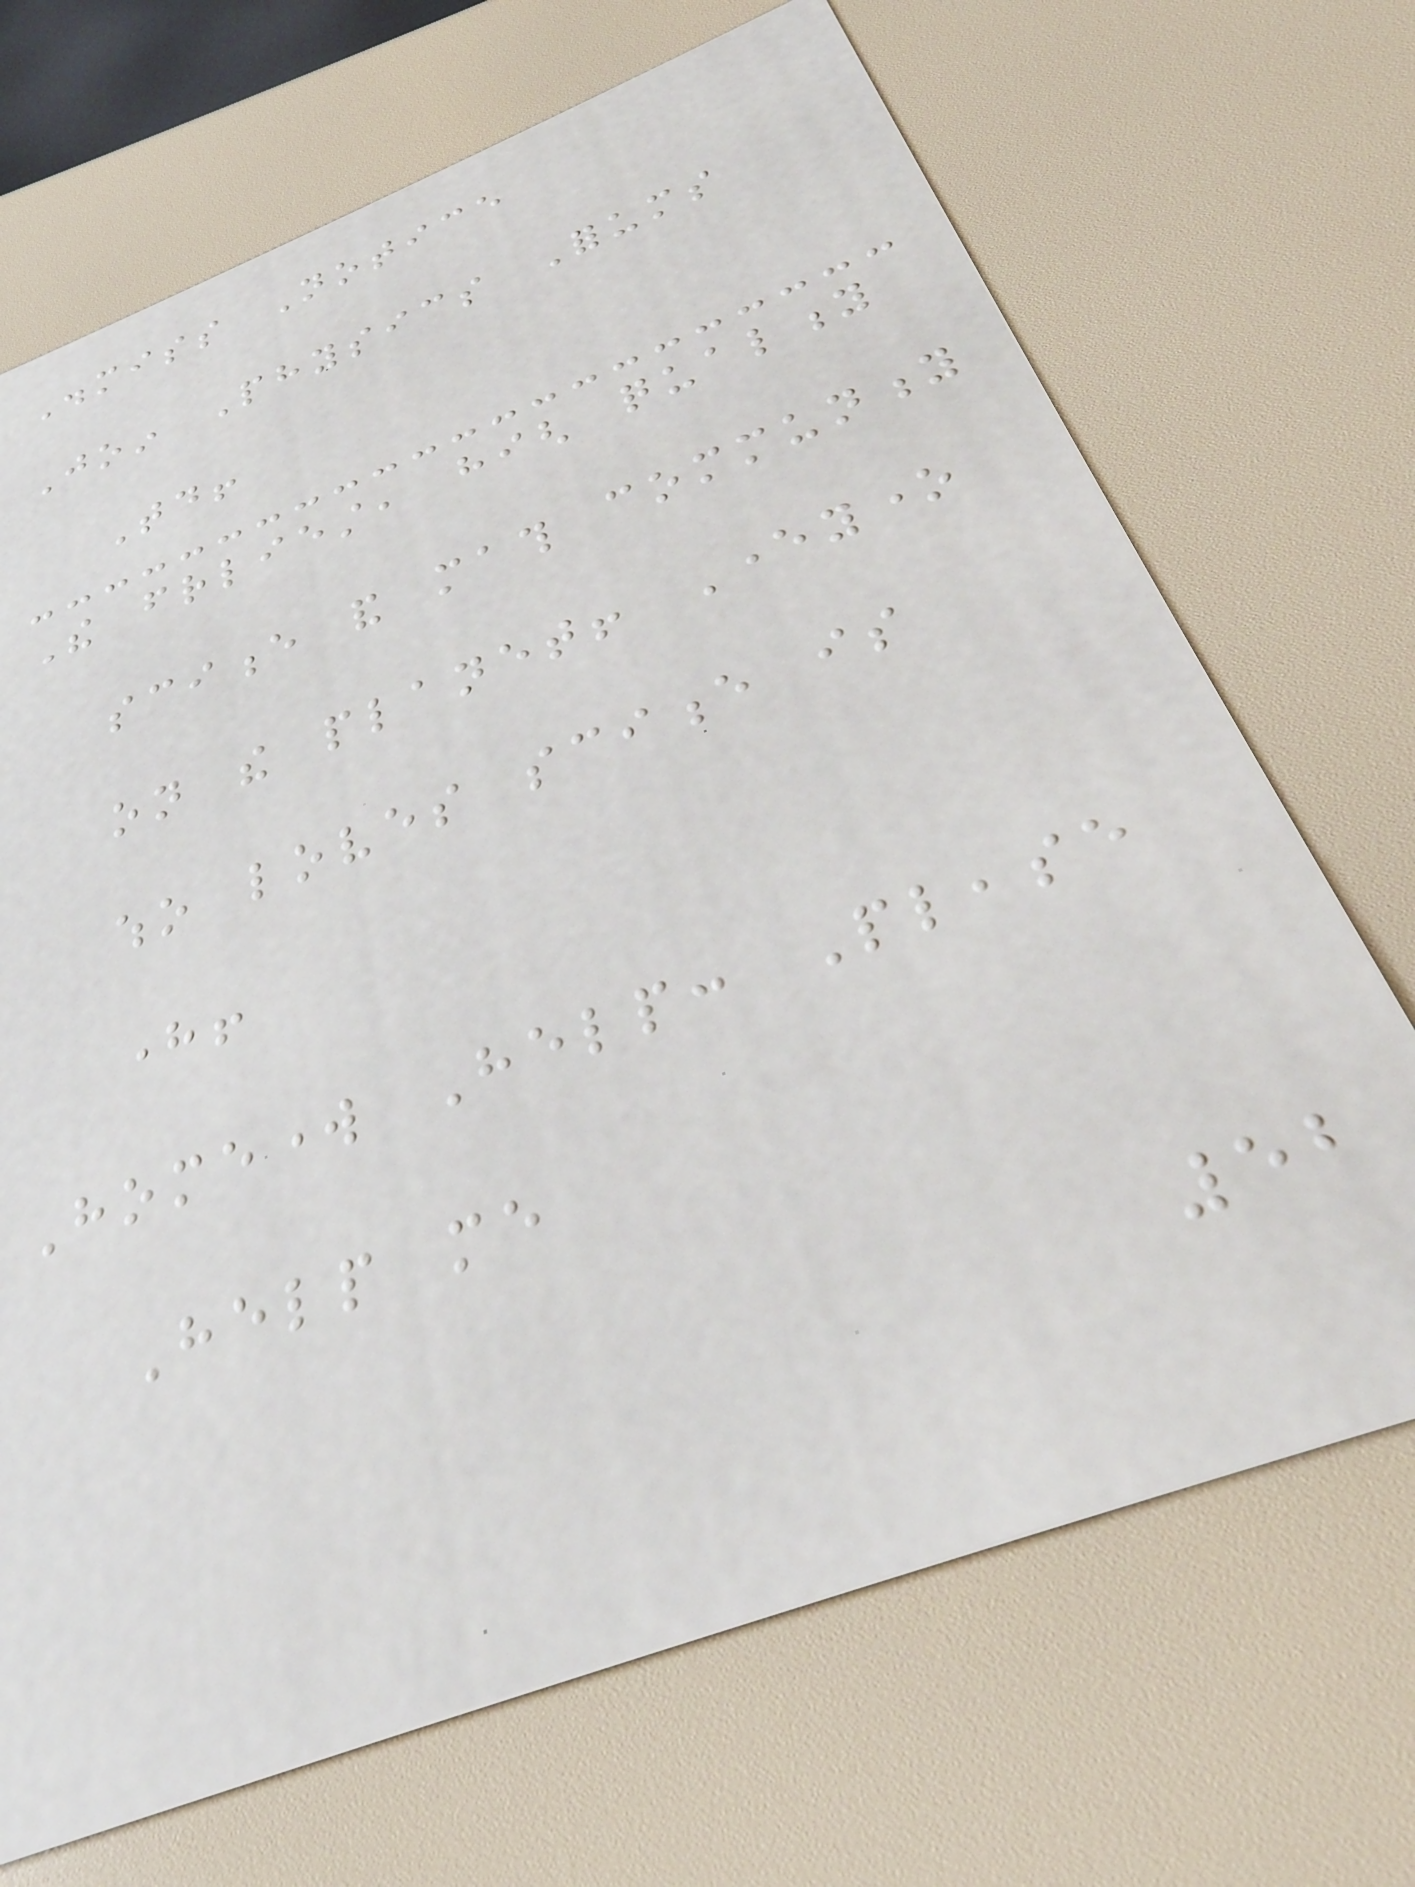Dismiss Notice
Join Physics Forums
Today!
The friendliest, high quality
science and math community
on the planet! Everyone
who loves science is
here!
Homework Help: Please
Help me
52
